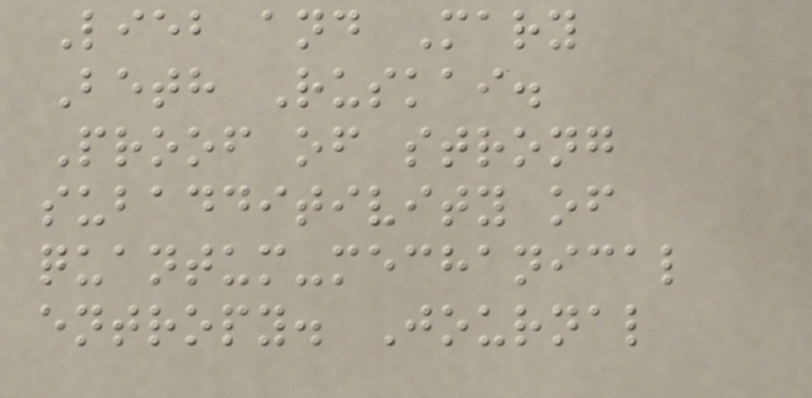Lieb and Mary
Beth Ruskai.
Proof of strong
subadditivity of
quantum-mechanical
entropy. Journal
